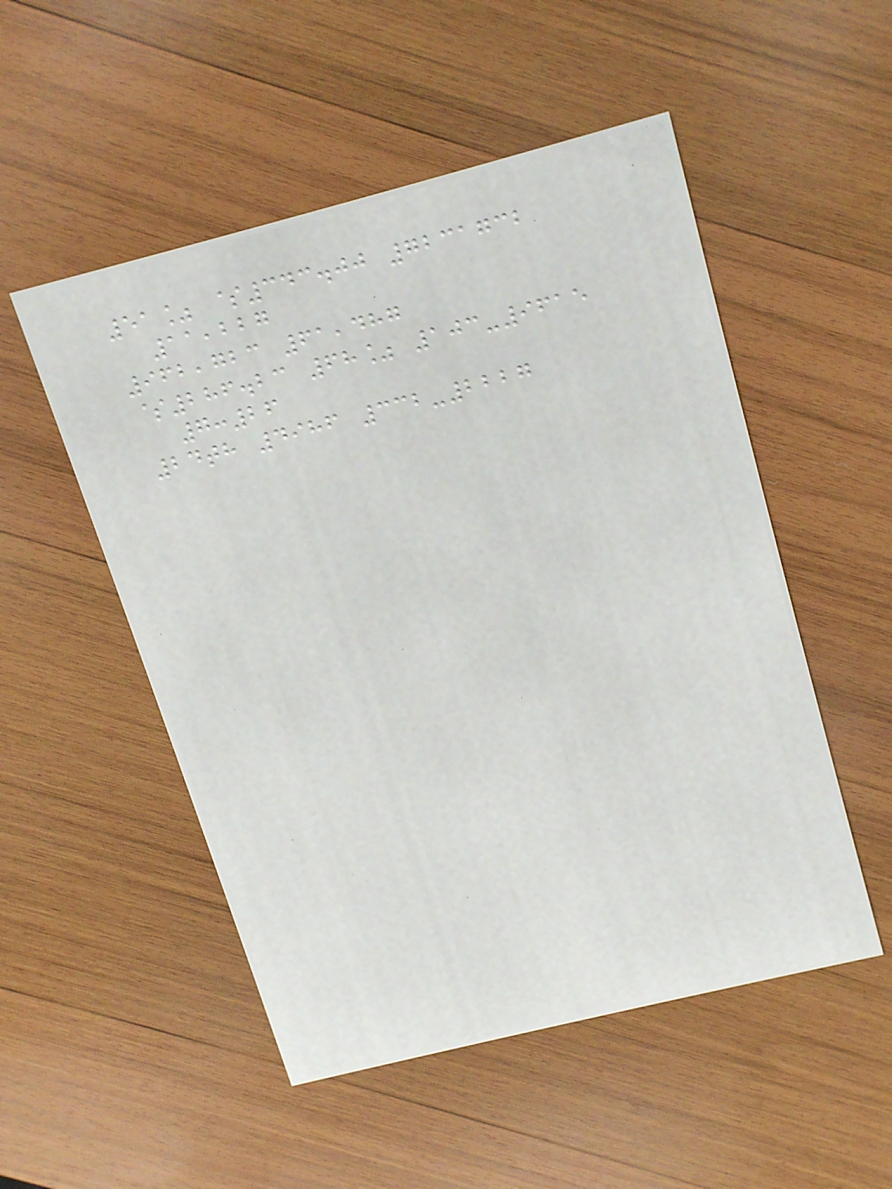51% $343.00 7231732
11,227
962,723 61,487
$286.23 68% 103-9615
7:26
24th 4986 332-2227
